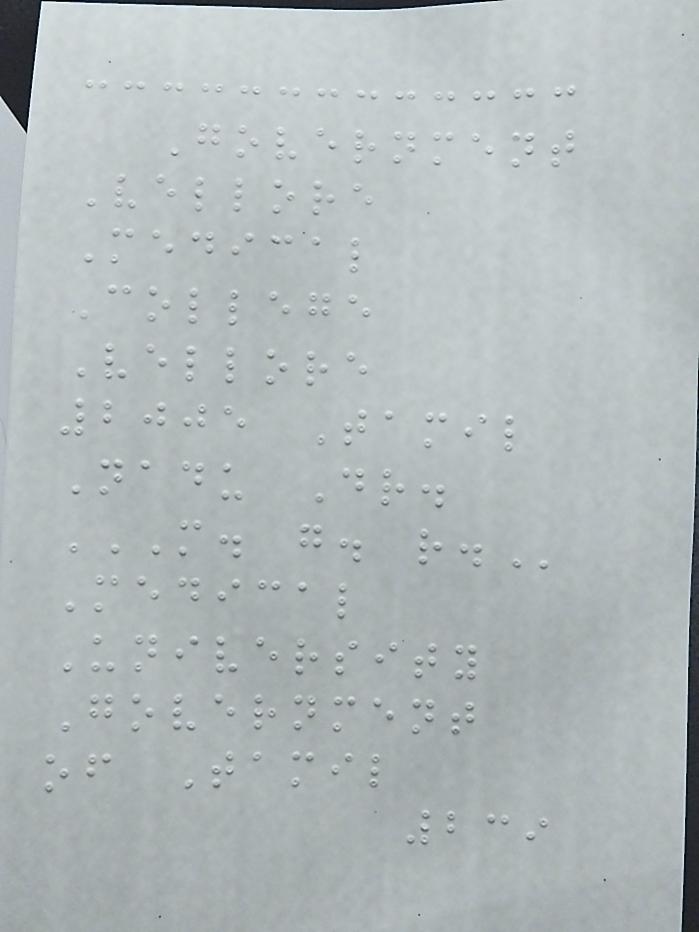Government
Vellore
Medical
College
Vellore
2005 Tamil
Nadu Dr.
M. G. R.
Medical
University
Government
of Tamil
239
